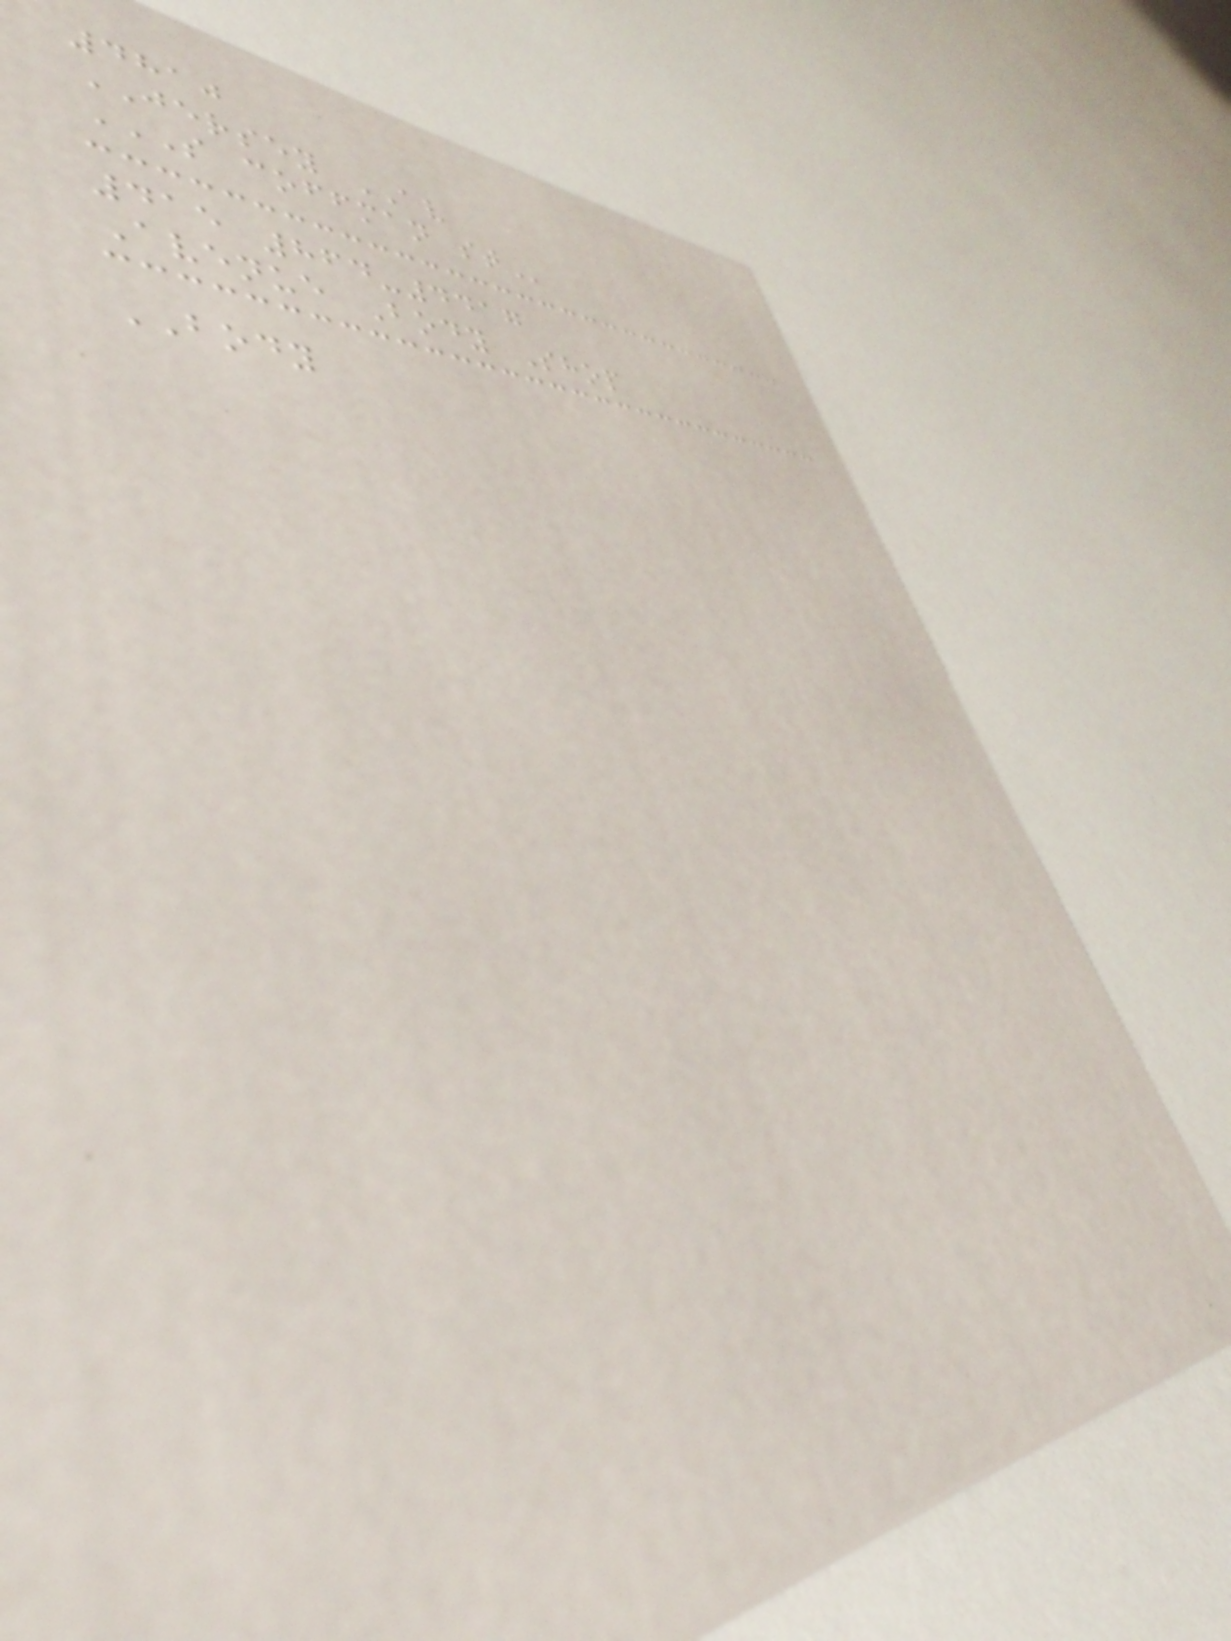4810
JERSEY AV
S COFFMAN ST
415 864-4417
Avenue Body Shop
BODY
